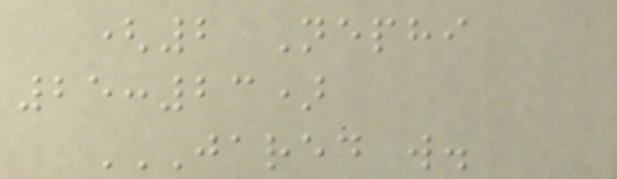(2 Nephi
25:23)
JARED W.
